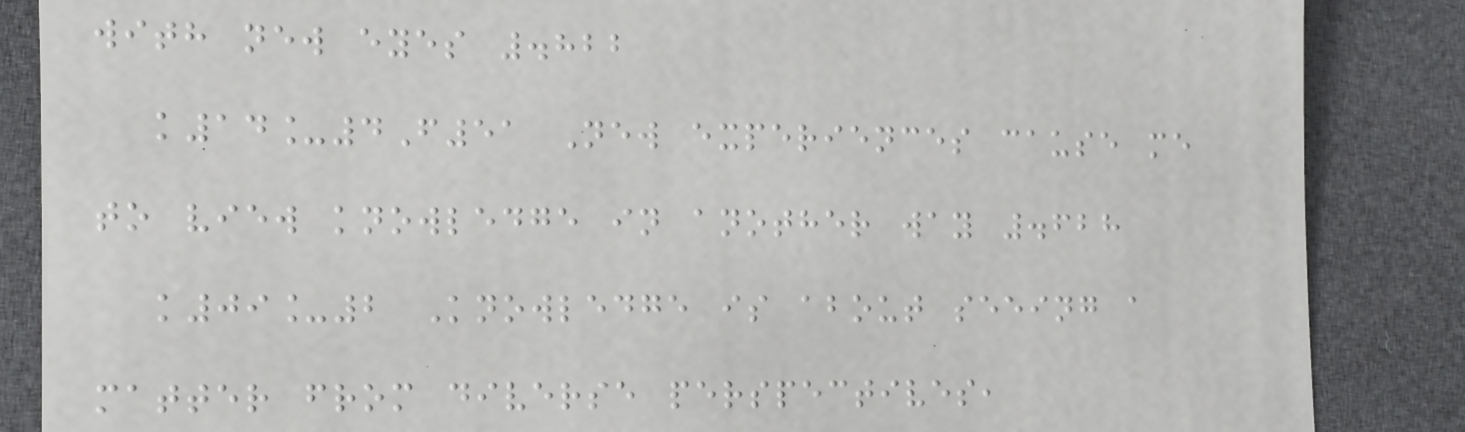with new eyes .822
k14_4F51 New experiences cause me
to view knowledge in another way .628
k09_2 Knowledge is about seeing a
matter from diverse perspectives,
